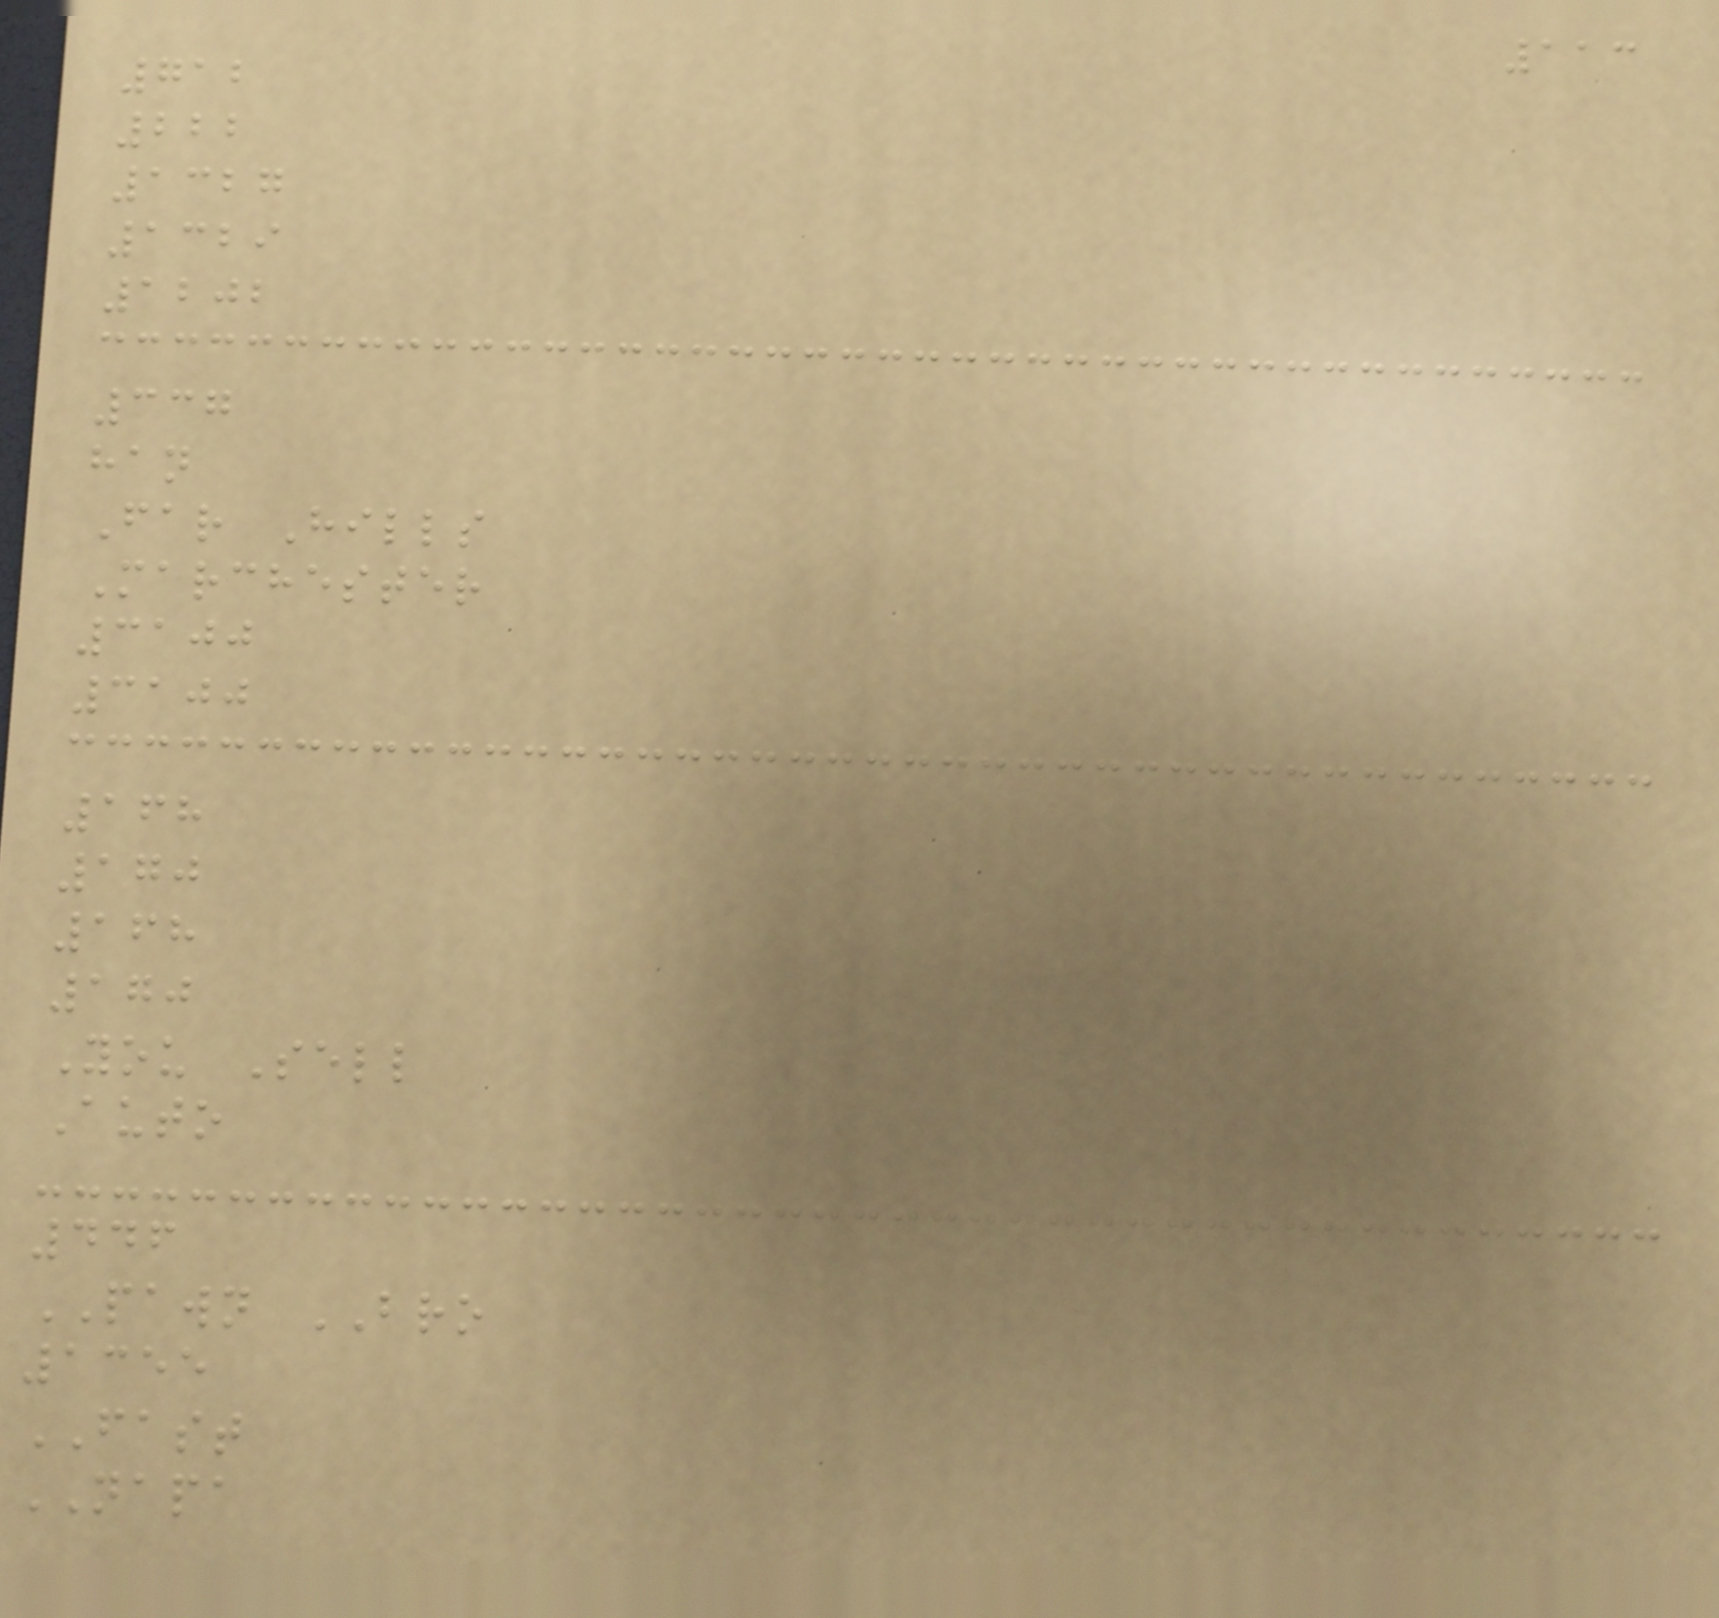113
712
222
1327
1329
1202
337
han
Far Hills
Marchester
3100
3100
168
170
168
170
You Sell
Auto
446
PAWN BRO
1355
FAST
NAPA
